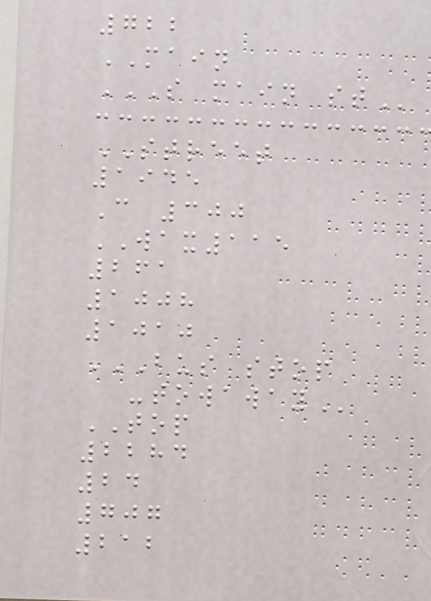722
MAIN
S MAIN ST
STREET
1945
C 300
WAX115
261
1008
1010
BUS STOP
-TOWAWAY
TOP
2284
24
707
212
